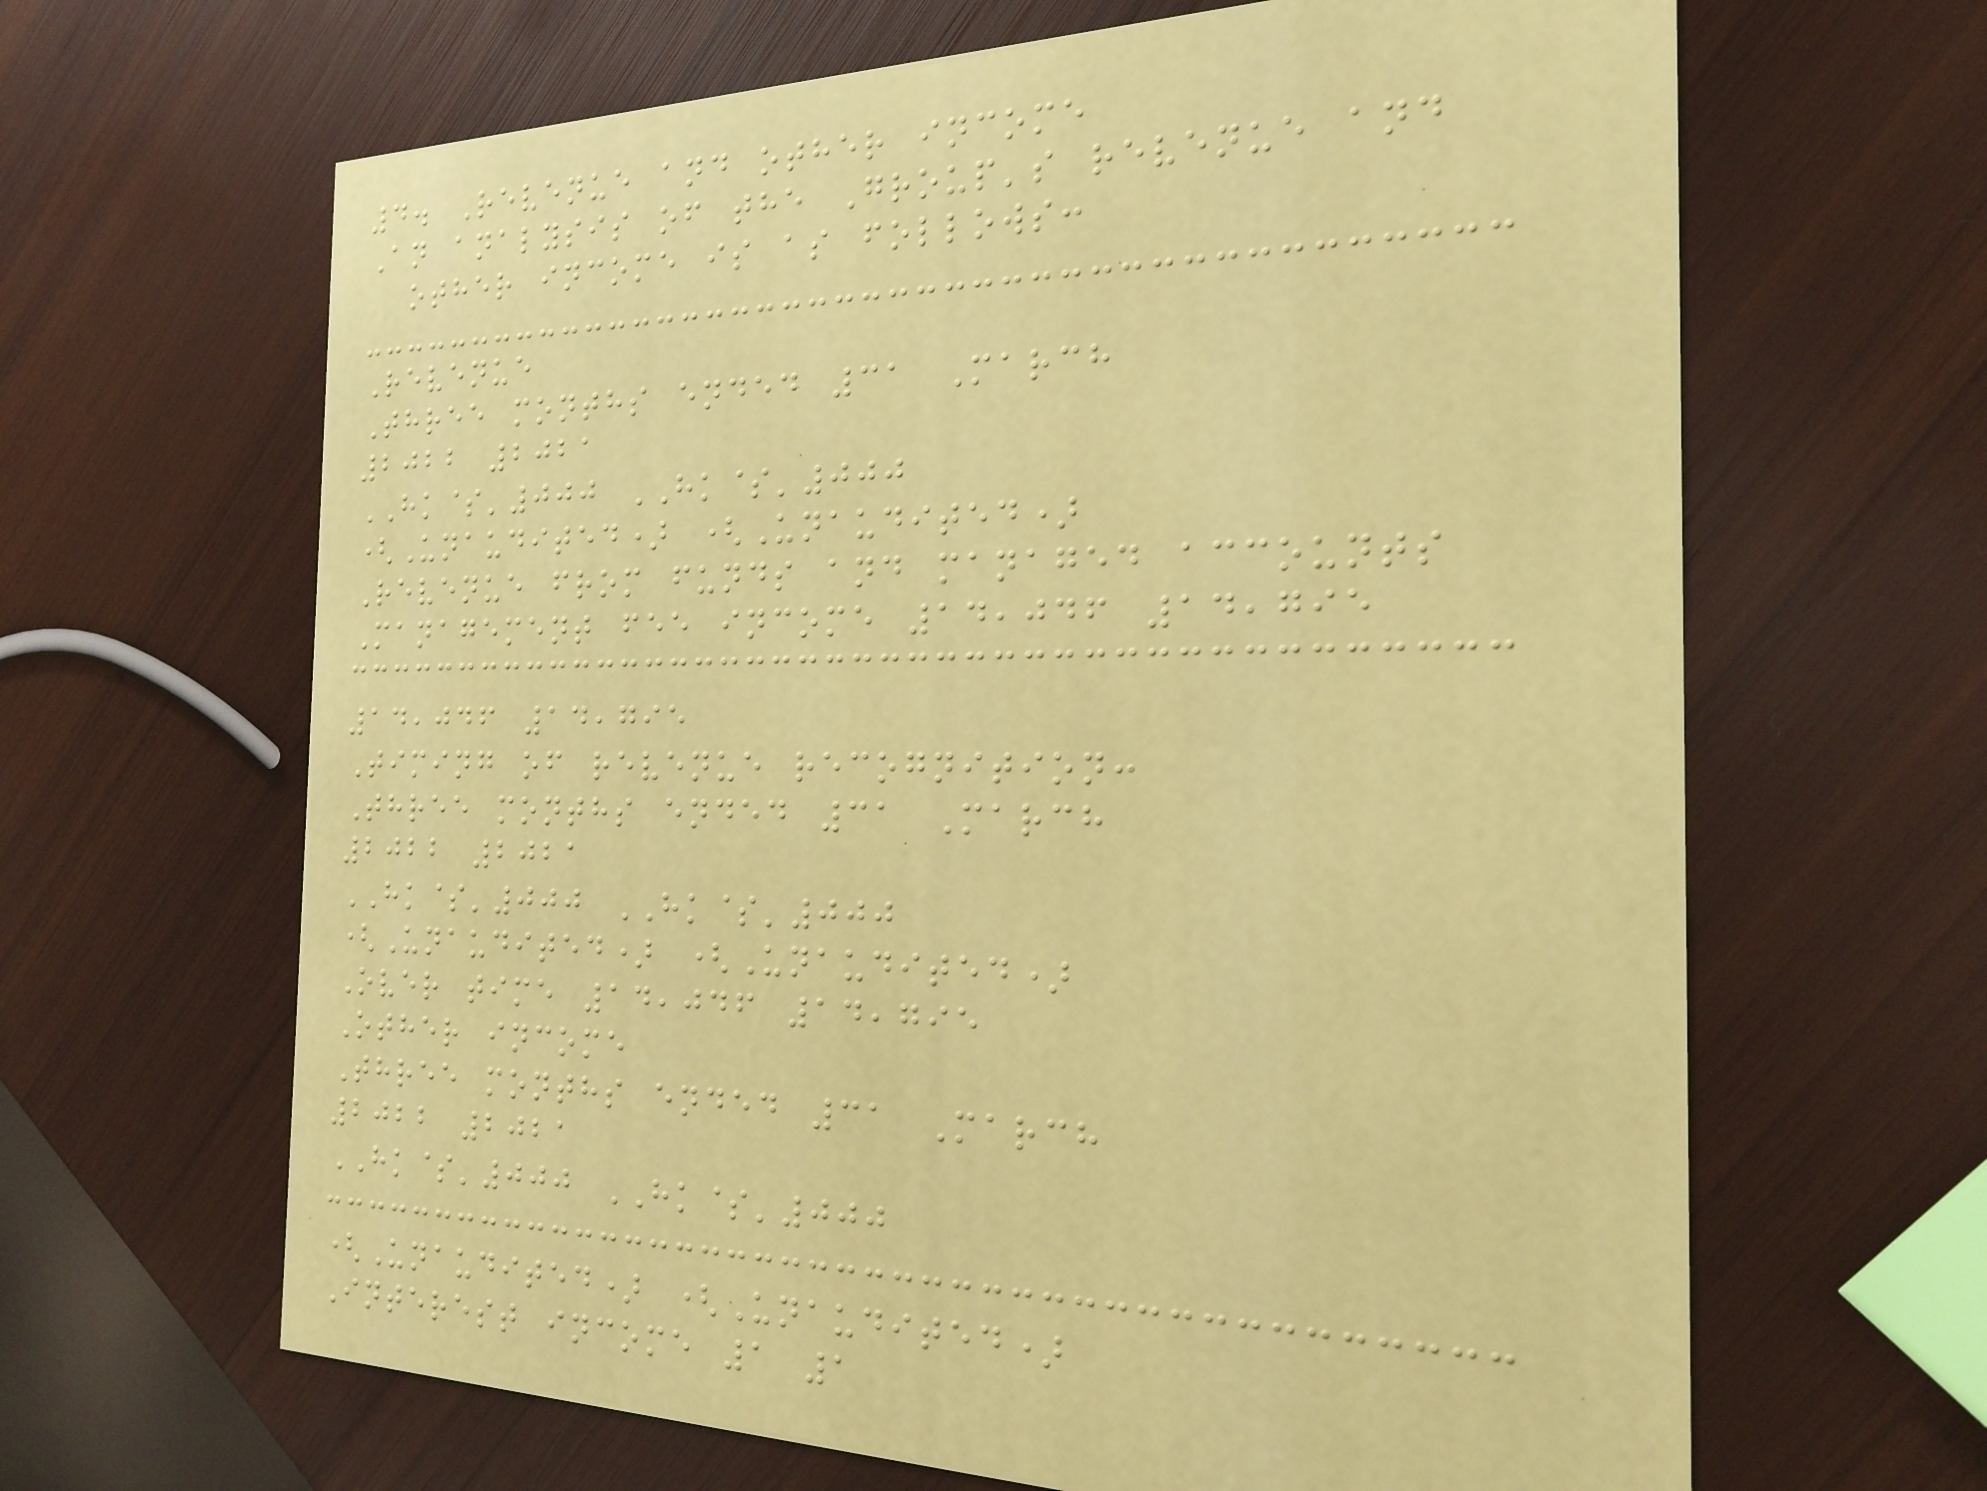4. Revenue and other income
An analysis of the Group's revenue and
other income is as follows:
Revenue
Three months ended 31 March
2022 2021
HK$'000 HK$'000
(Unaudited) (Unaudited)
Revenue from funds and managed accounts
Management fee income 14,046 14,795
14,046 14,795
Timing of revenue recognition:
Three months ended 31 March
2022 2021
HK$'000 HK$'000
(Unaudited) (Unaudited)
Over time 14,046 14,795
Other income
Three months ended 31 March
2022 2021
HK$'000 HK$'000
(Unaudited) (Unaudited)
Interest income 1 1
